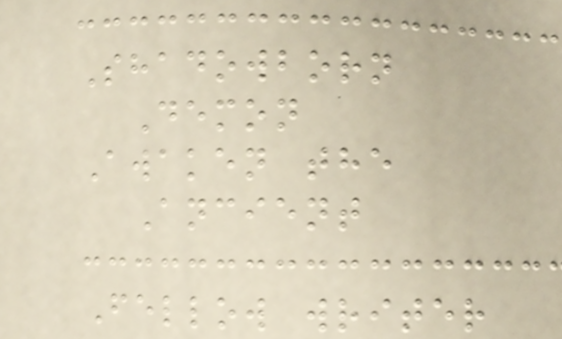Shadowborn
Demon
Awaken the
Ancient
Fellow writer
